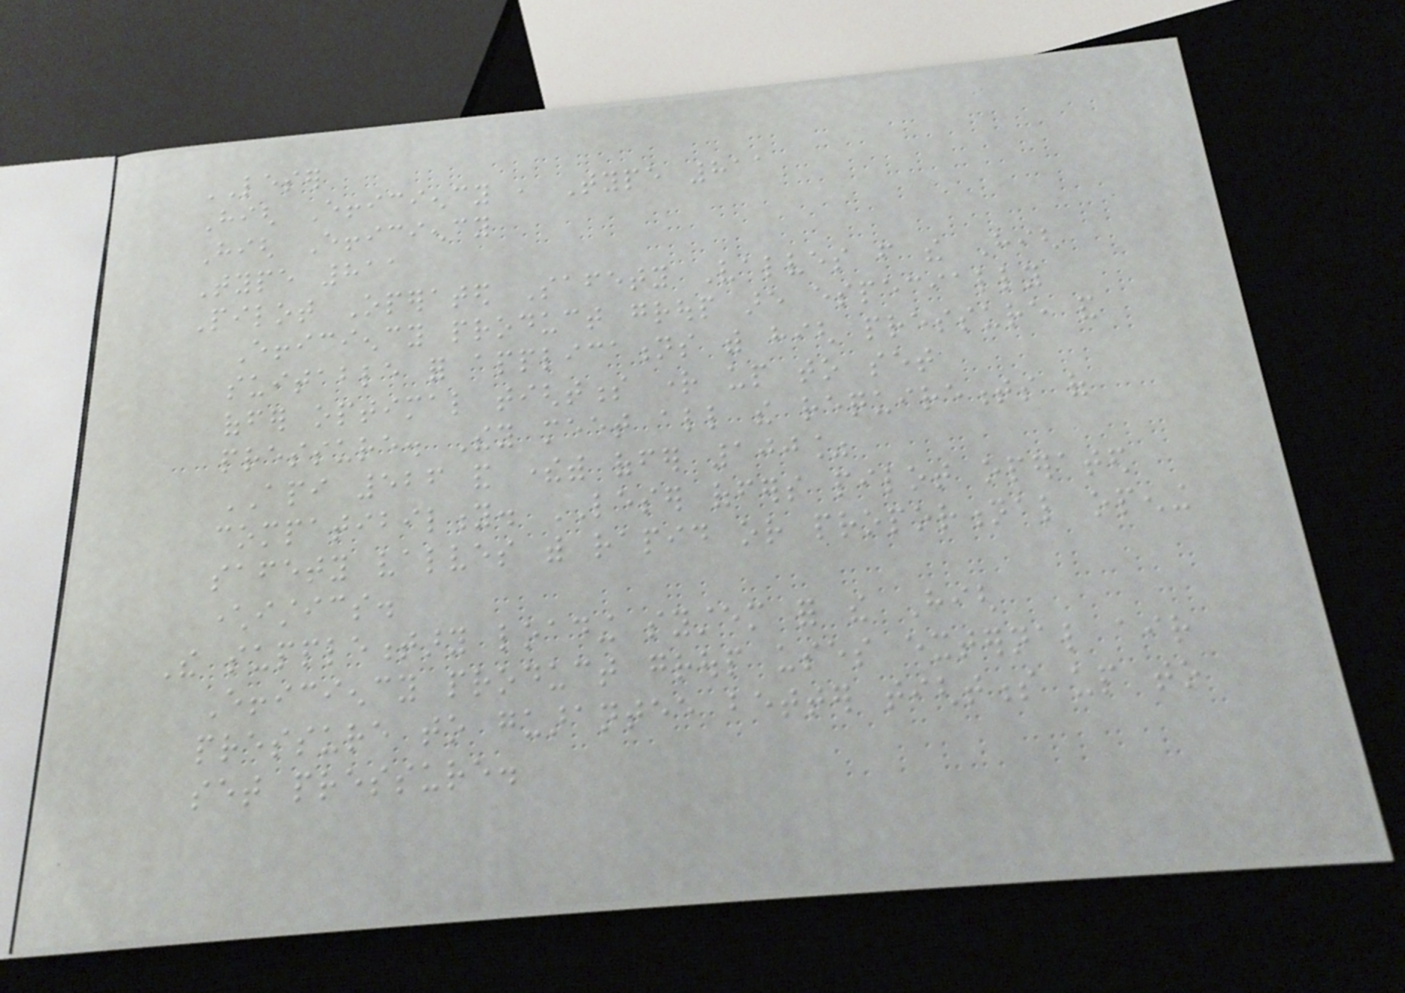LESER
High Efficiency , Type 811
High Efficiency
Type 811
Pilot Operated Safety Valves from the High
Efficiency product group are especially
suitable for applications with high pressure and
offer optimal tightness right up to set
pressure. They meet all the requirements of
API 526 and therewith offer 100%
compatibility. LESER offers pilot operated
safety valves with rapid or proportional opening
characteristics.
The supplementary loading system for the High
Efficiency product group uses external air
pressure to guarantee better tightness up to
set pressure.
